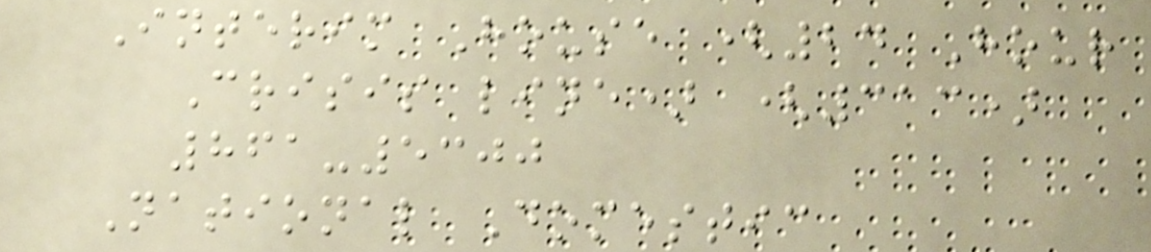Interim House (24 Hour
Crisis line) (313)
861-5300
National Domestic
